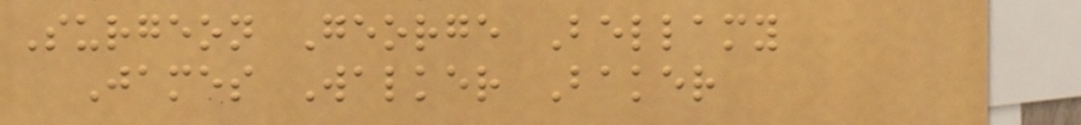Surgeon George Bellamy
James Walker Baker
